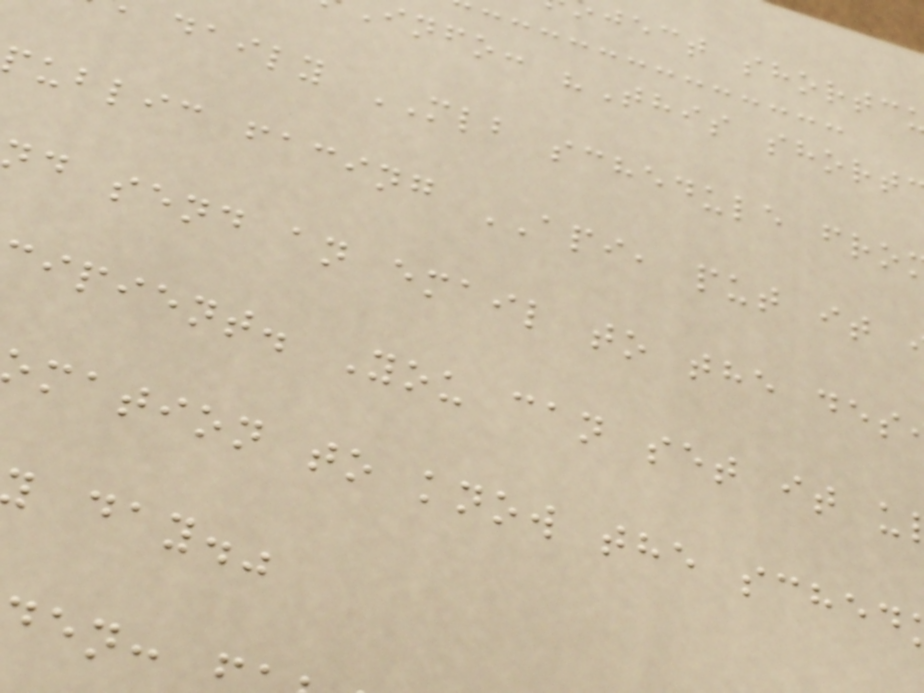ject shortc
info: "This short
daily MLB schedule fro
ublic facing API, put it
d send an email to the des
ipient. You can set it u
mation to know the sched
day."
